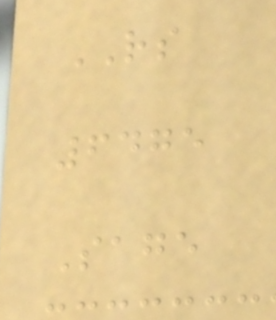RS
6475
Sage
